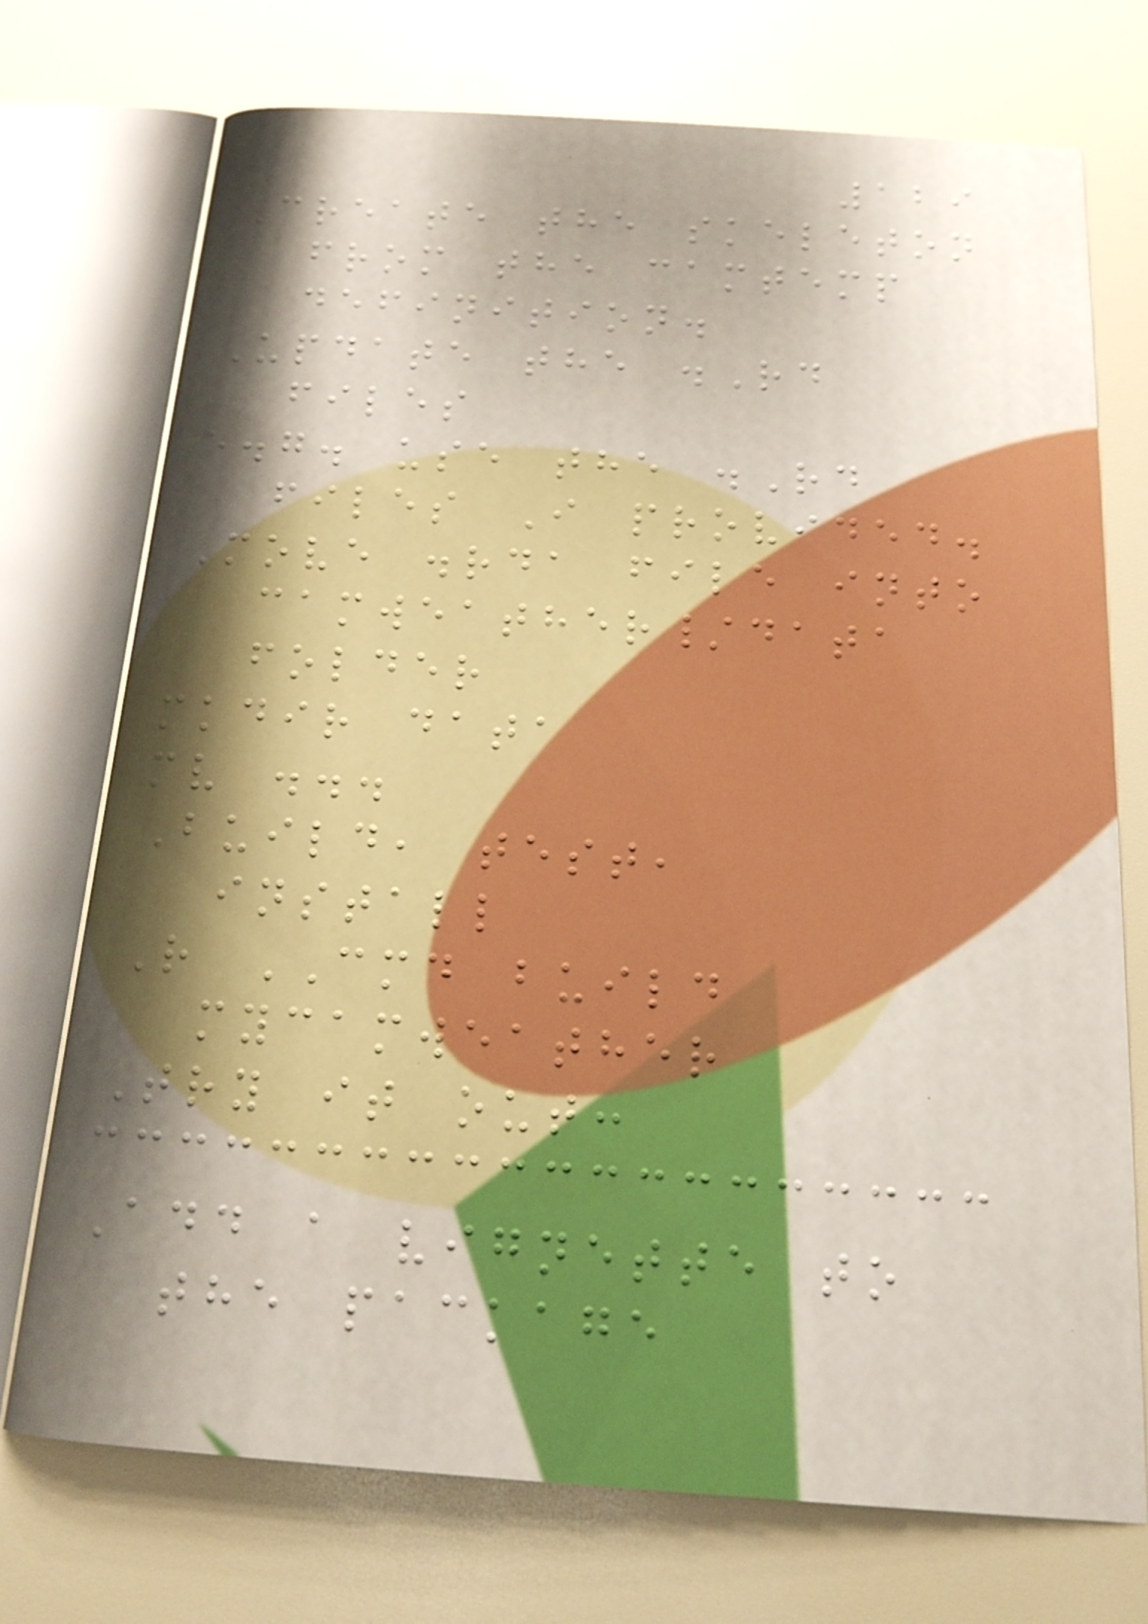129
Create the skeleton
from the camtemp
definition.
Update the .Rd
files
e.g. use the .Rd
files I provided.
Move .rda file into
camweather/data
folder
mkdir data
mv ...
Build, test,
install
R CMD build
mycamweather
Try it out:
Add a vignette to
the package
